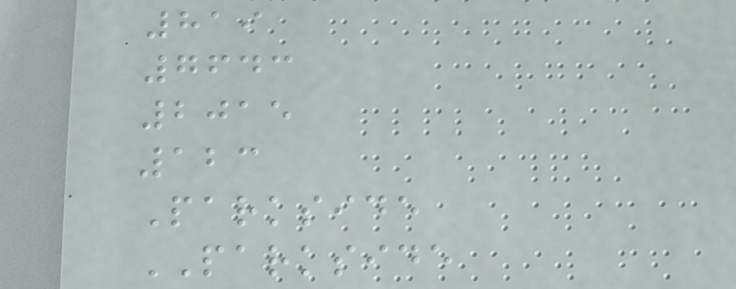819
7643
2015
123
Parkside
PARKSIDE
